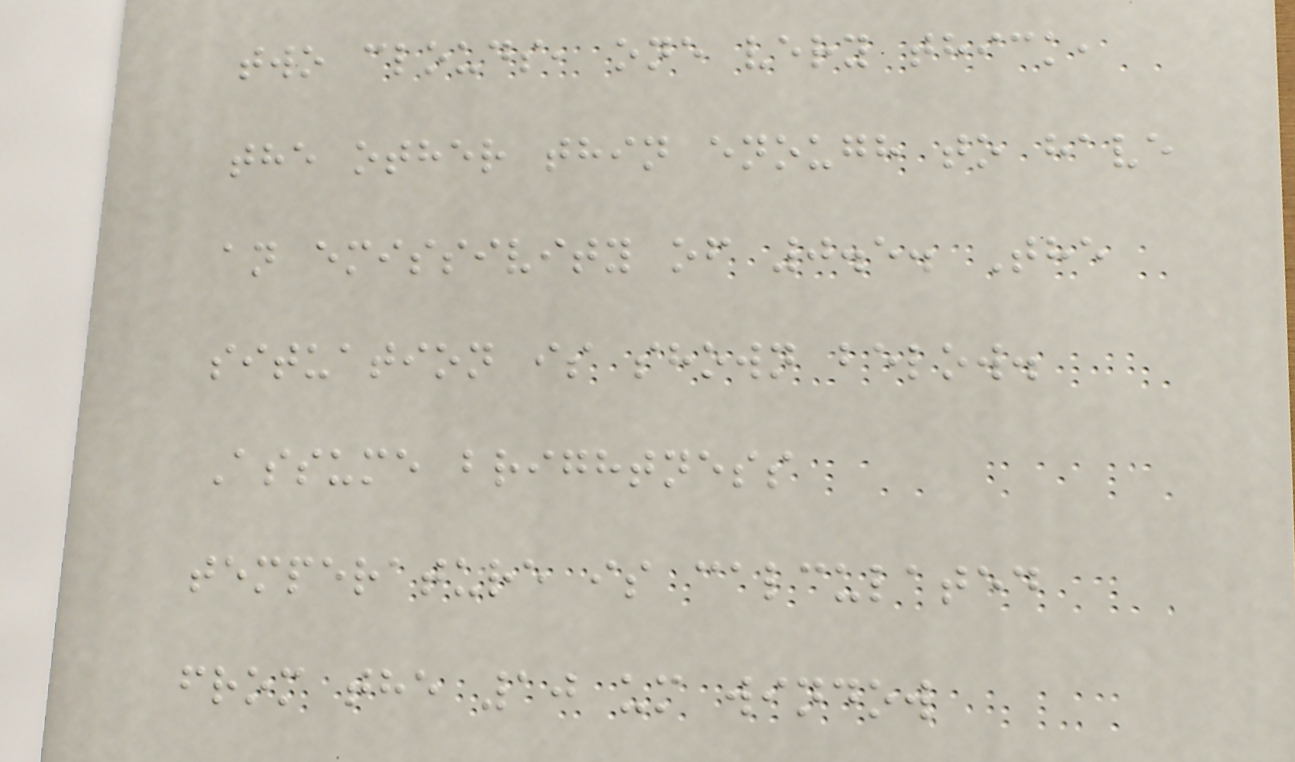two clouds, one very thick,
the other thin enough to have
an emissivity of 0.5. The
situation is shown below.
Assume brightness
temperature is calculated
from the 10 um window
